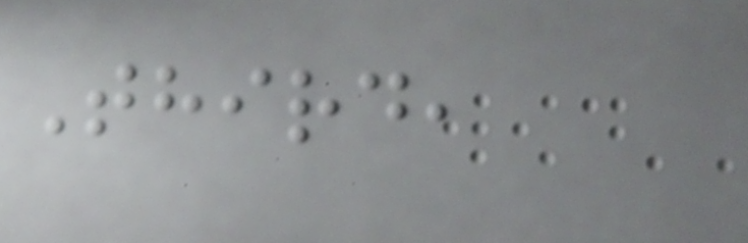Third,
